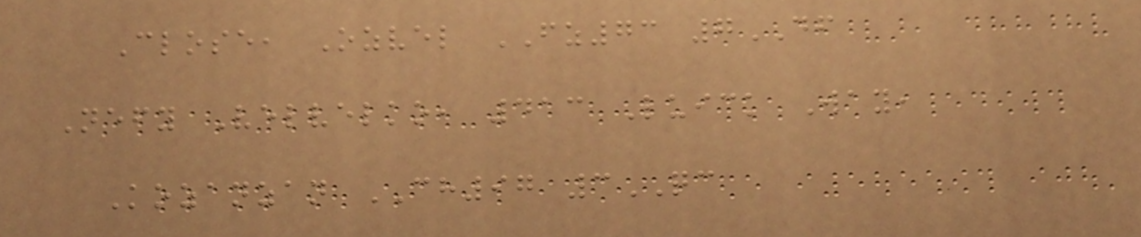Close, Ozvel FZ73 7DF
Nefy Velvelko, 413 Luick Way,
Kozanzan CH97 3QC
